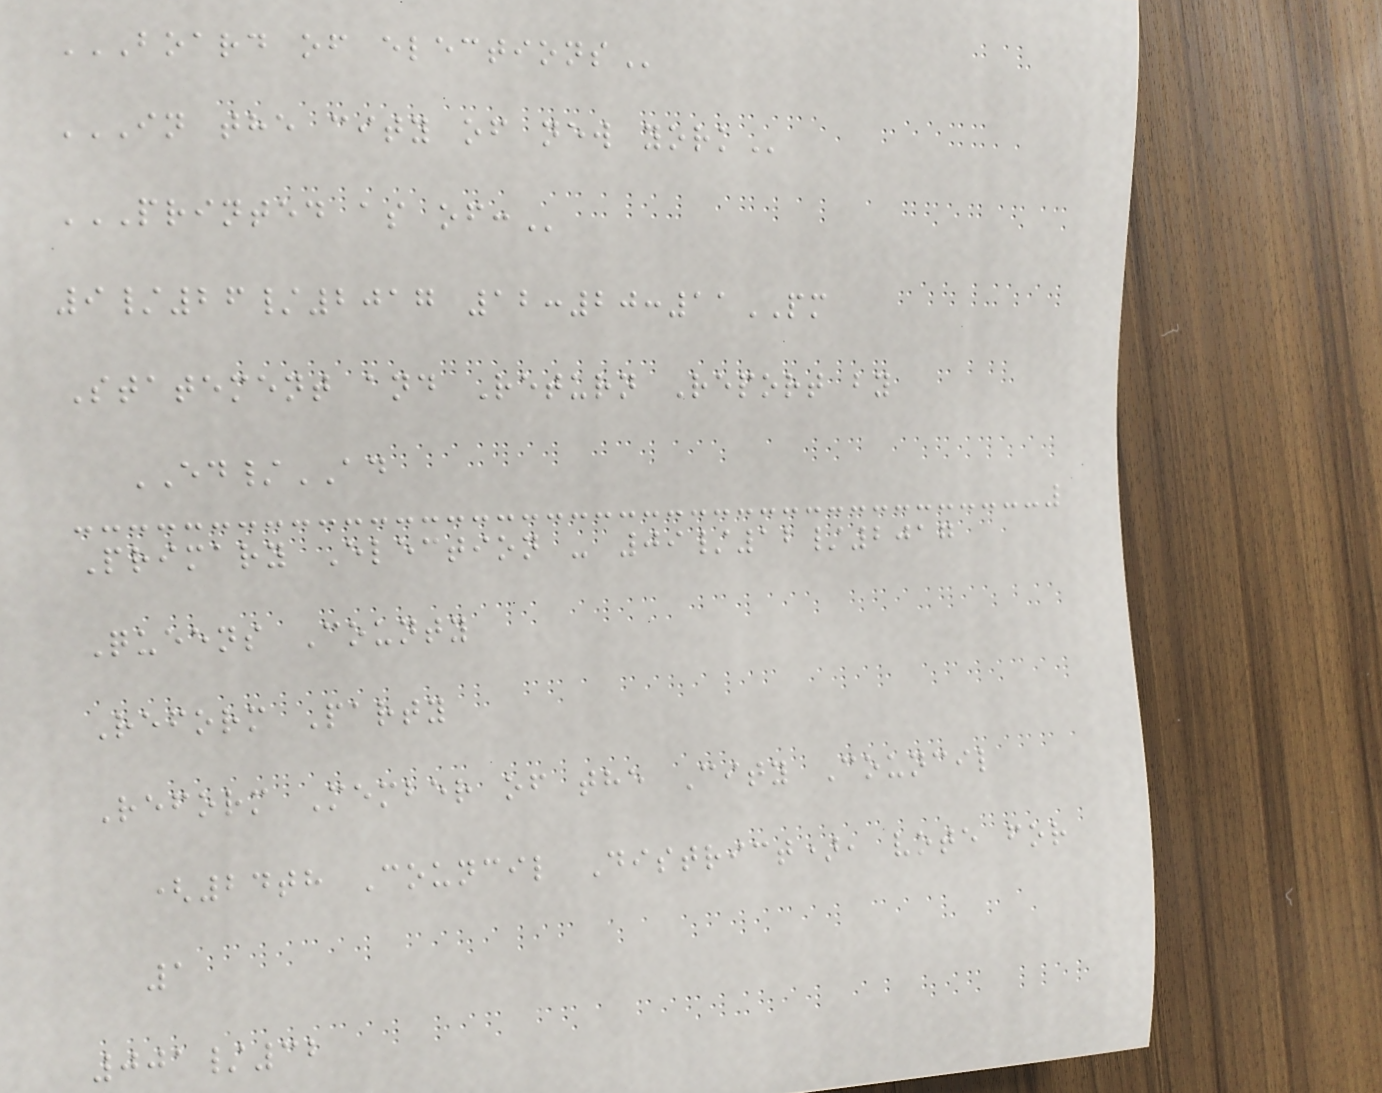BOARD OF ELECTIONS
IN THE CITY OF NEW YORK
PRINTED AS OF:
9/26/2017 12:20:11PM
Statement and Return Report by
ED/AD
Primary Election - 09/12/2017
Queens County
Reform Party
Reform Member of the City Council
(24th Council District), vote for
1
001/32
